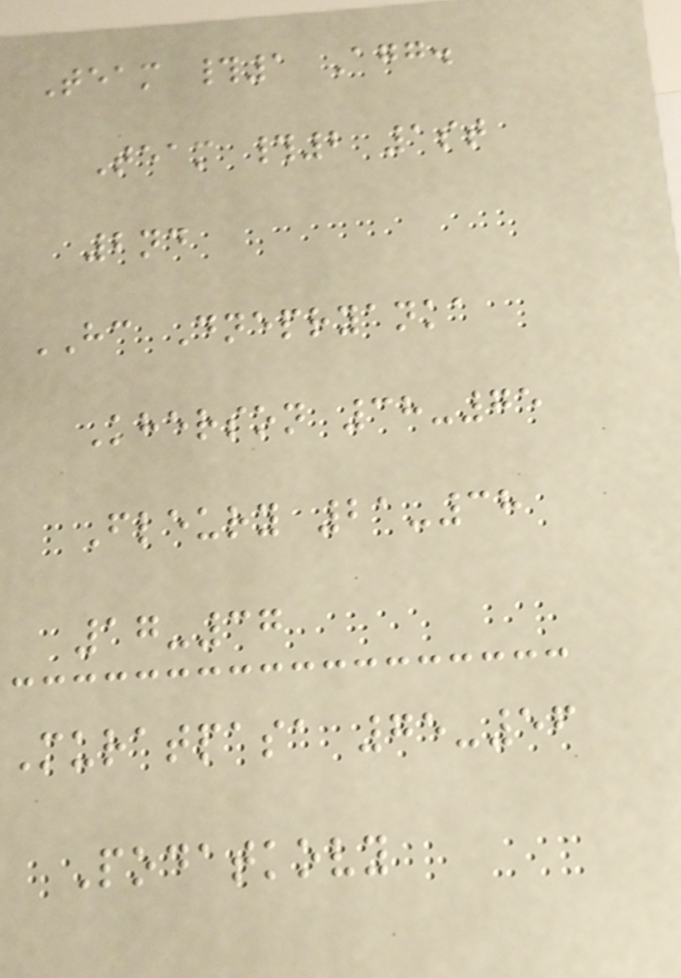Team #1 Agg.
Team #2 1st
2nd
HC Dnepryanka
Kherson 38-75
Fleury 21-38
17-37
Muratpasa 75-56
Podatkovy
